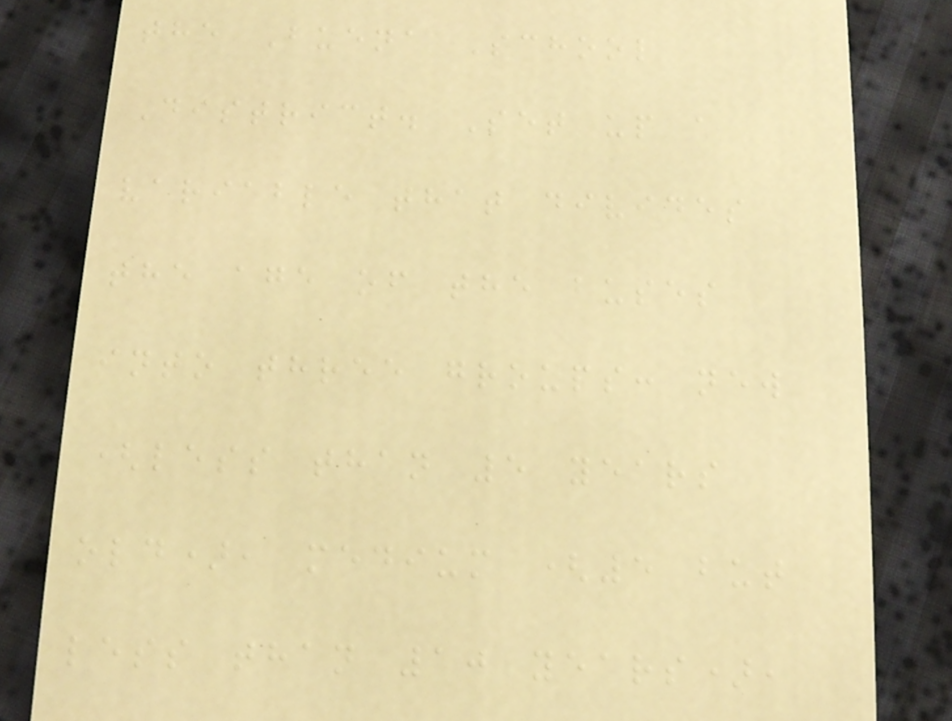the Buena School
District. Set up a
variable that divides
the age of the buses
into three groups: new
(less than 5 years
old), medium (5 but
less than 10 years),
